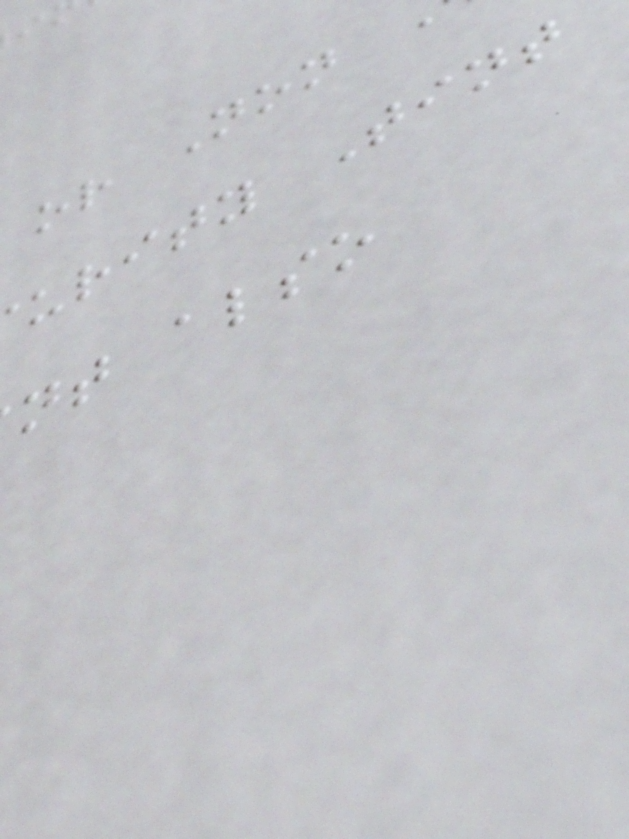urity Tint
nt also
